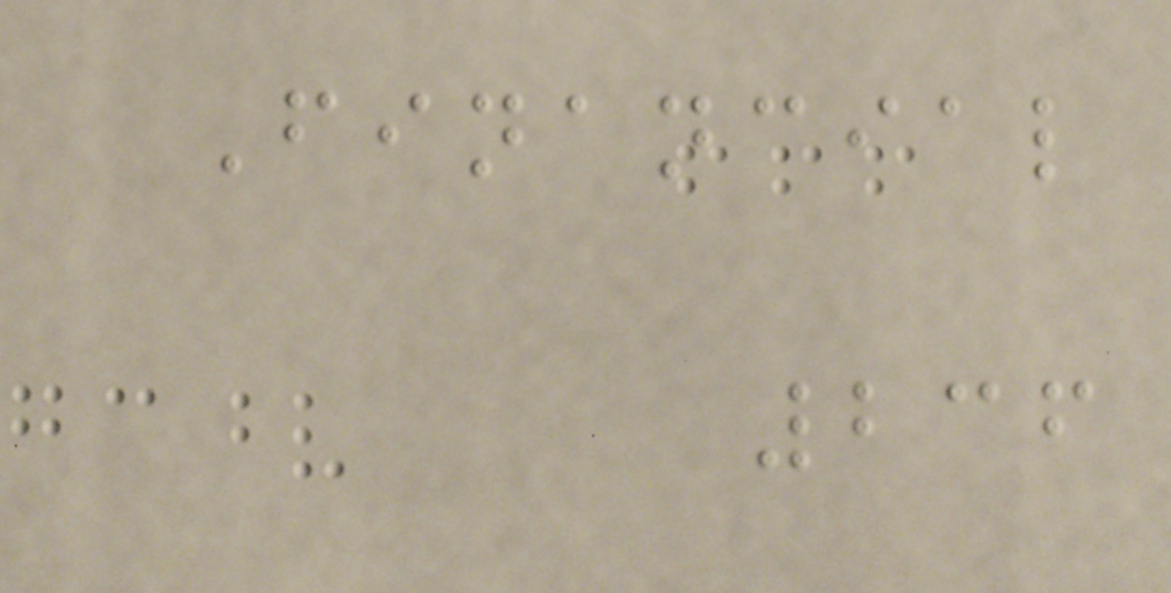Financial
236
